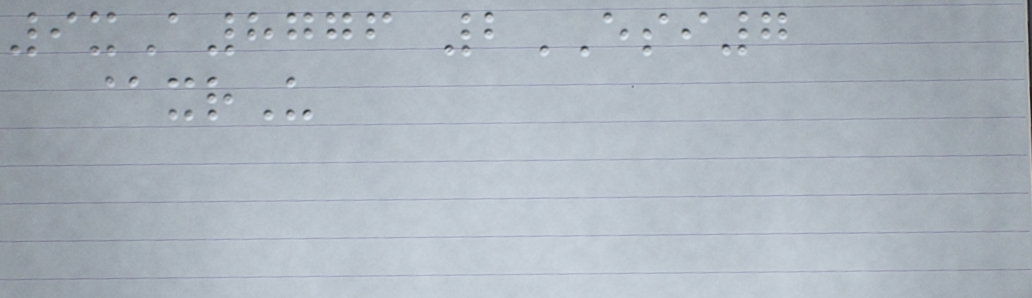9xA8776 2ESI7
@xrU
